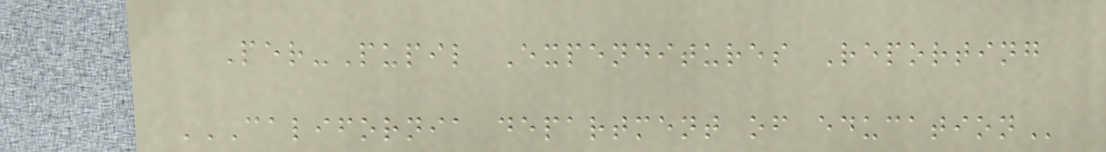Per-Pupil Expenditures Reporting
CALIFORNIA DEPARTMENT OF EDUCATION
